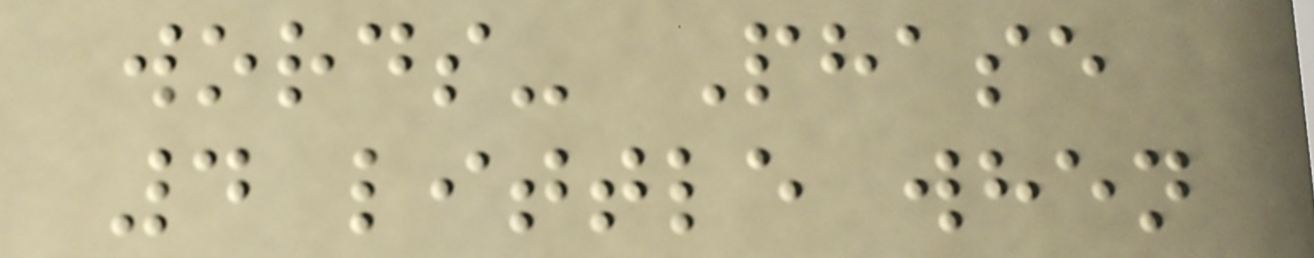words- Phase
4 little when
